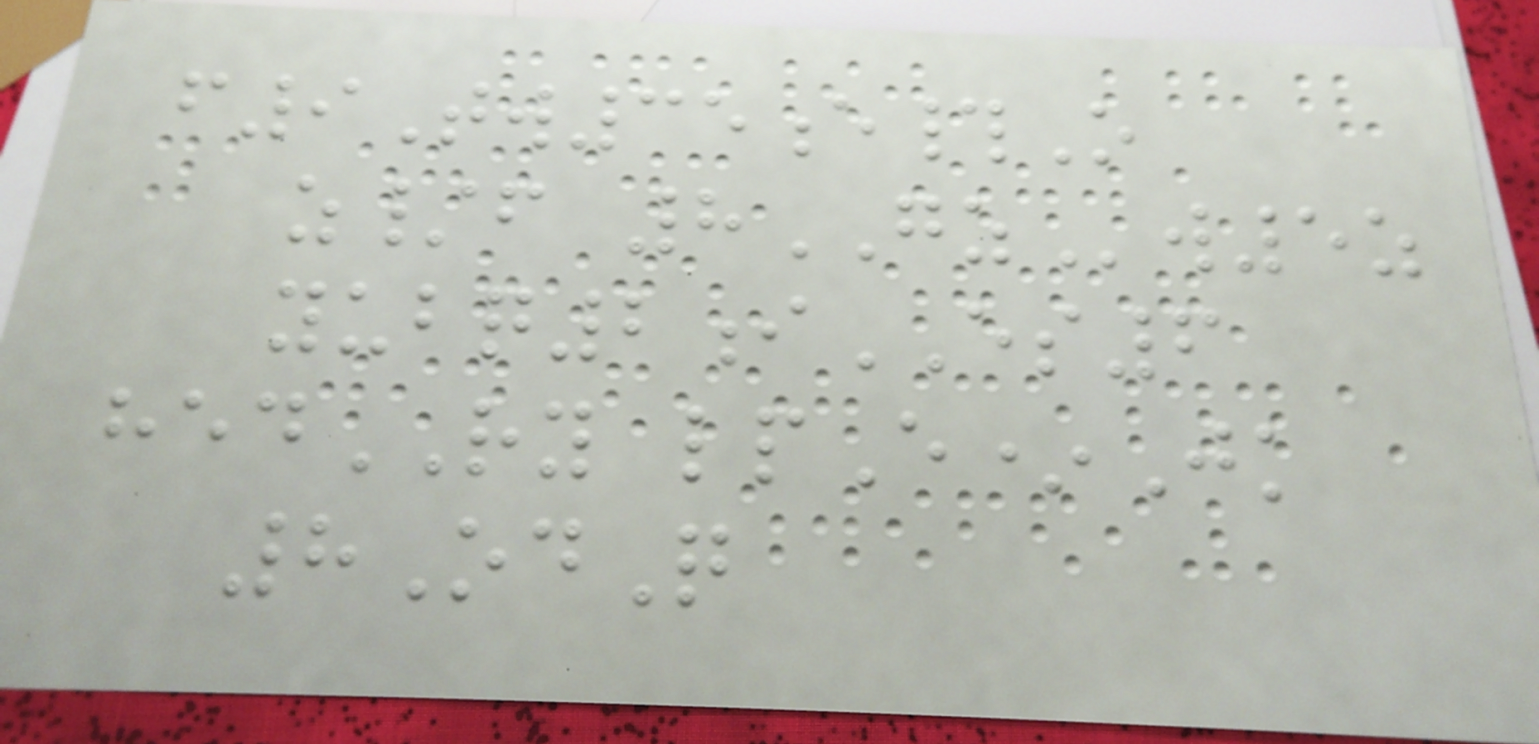f9Tw35e#O
z/f 8GZw5z
yubq2iES6
hedRY lpE*Jk
8OdQ
